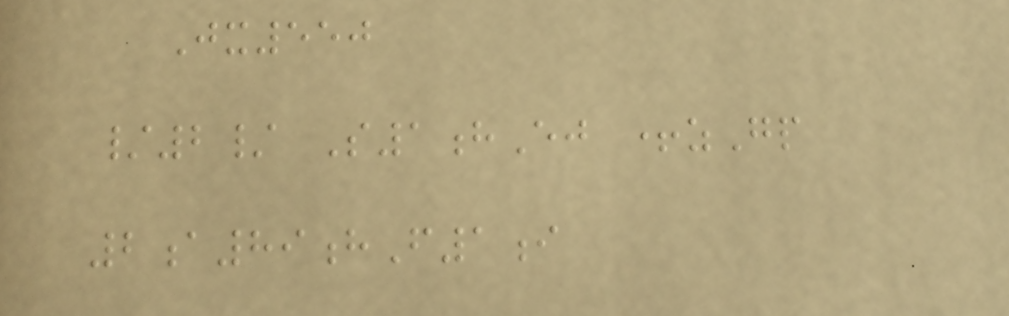Jx550
/2/ S1hEj +zGp
2a89hF1i
